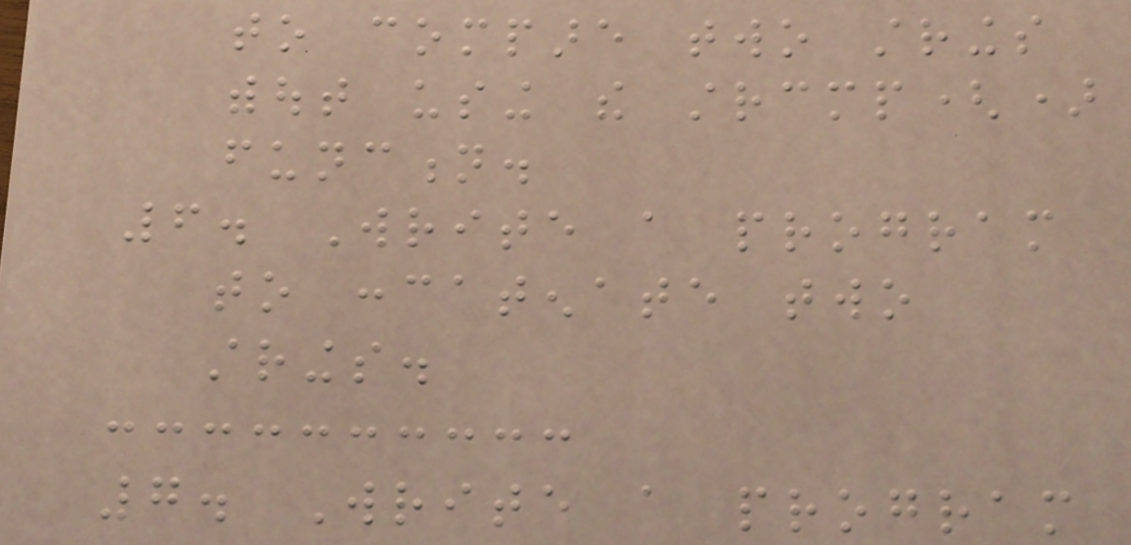to compare two strings
without using the strcmp()
function.
6. Write a program
to concatenate two
strings.
7. Write a program
